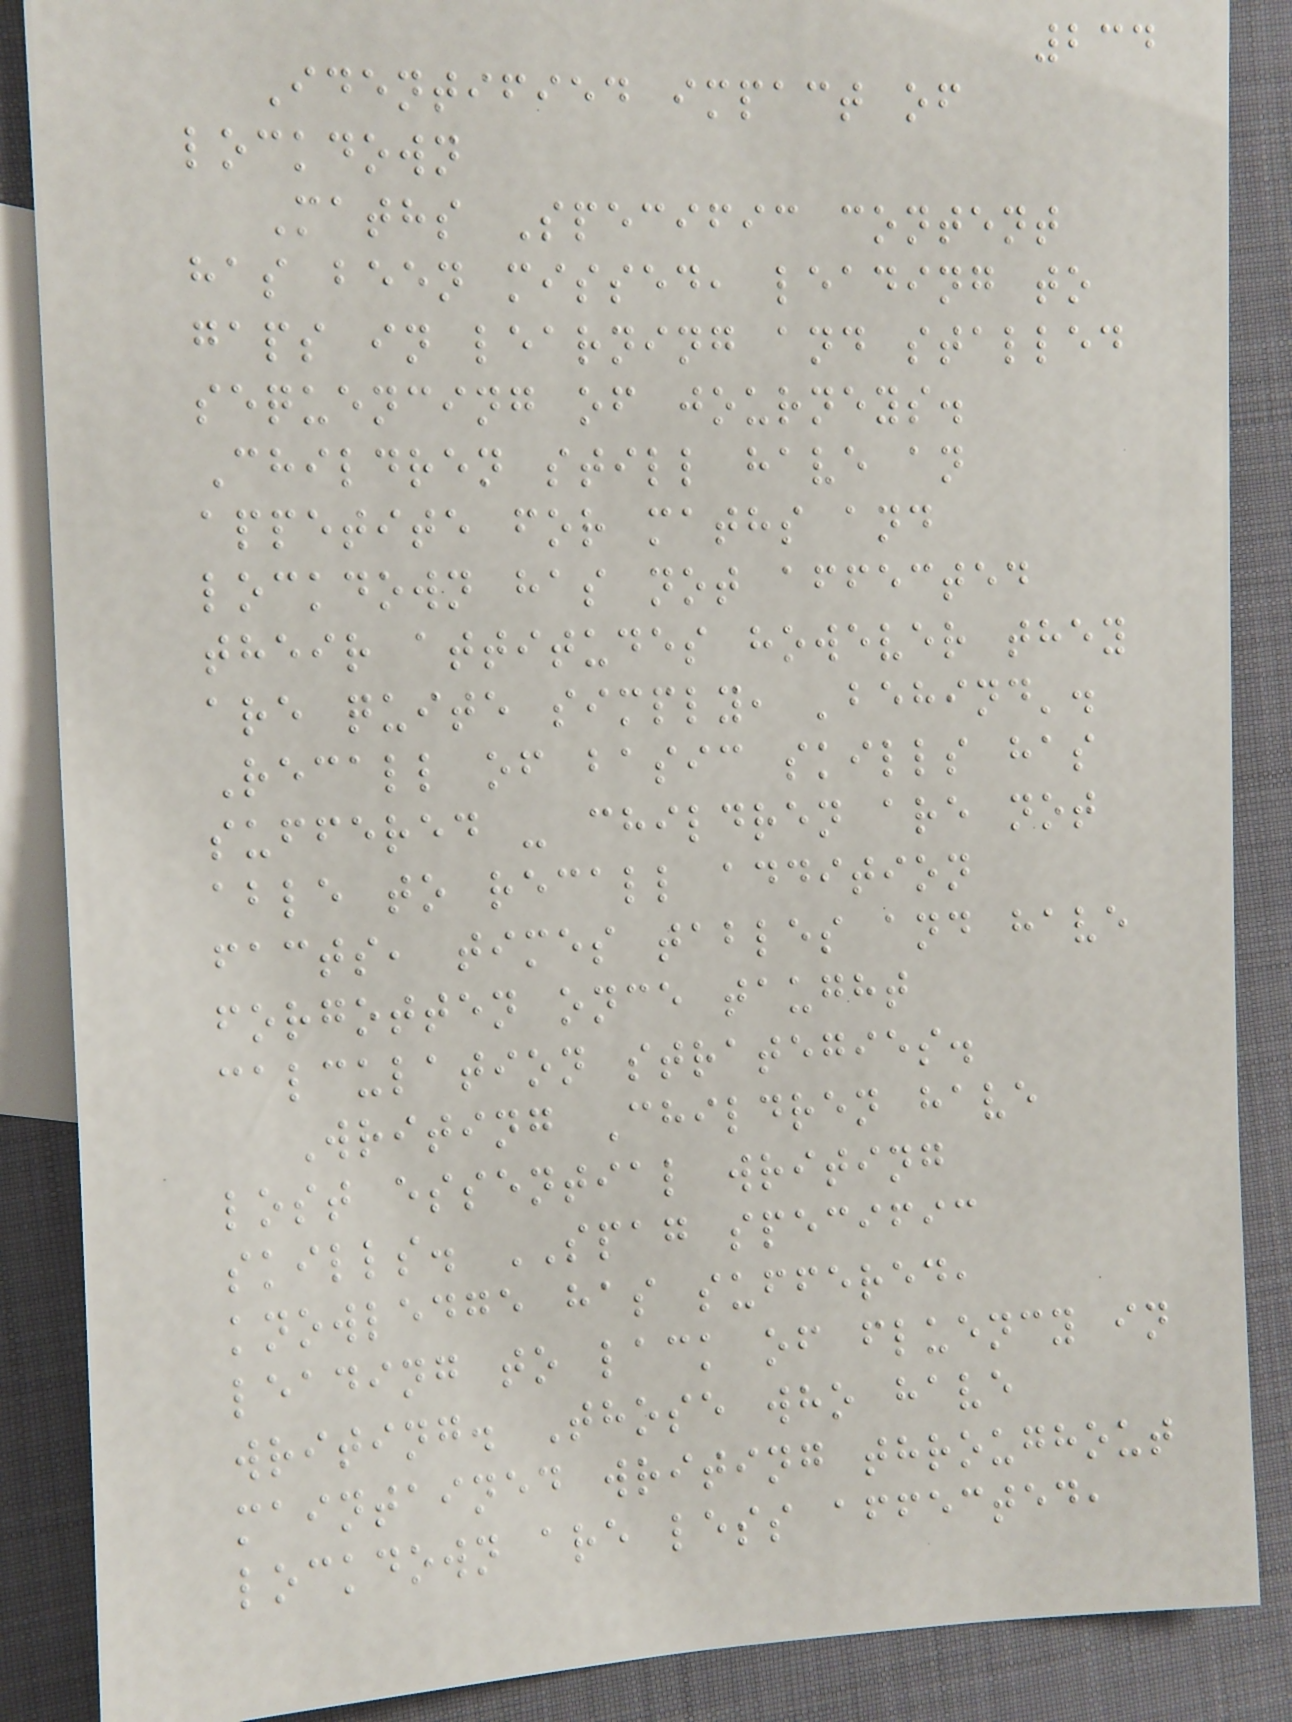234
Identified impact of
lockdown
Maths Specific content
has been missed, leading to
gaps in learning and stalled
sequencing of journeys.
Children still have an
appetite for maths and
lockdown has not affected
their attitudes however they
are quite simply, 'behind'.
Recall of basic skills has
suffered - children are not
able to recall addition
facts, times tables and have
forgotten once taught
calculation strategies.
Writing Children have
lost essential writing
skills. SPAG specific
knowledge has suffered,
leading to lack of fluency in
writing. Those who have
maintained writing throughout
lockdown are less affected,
